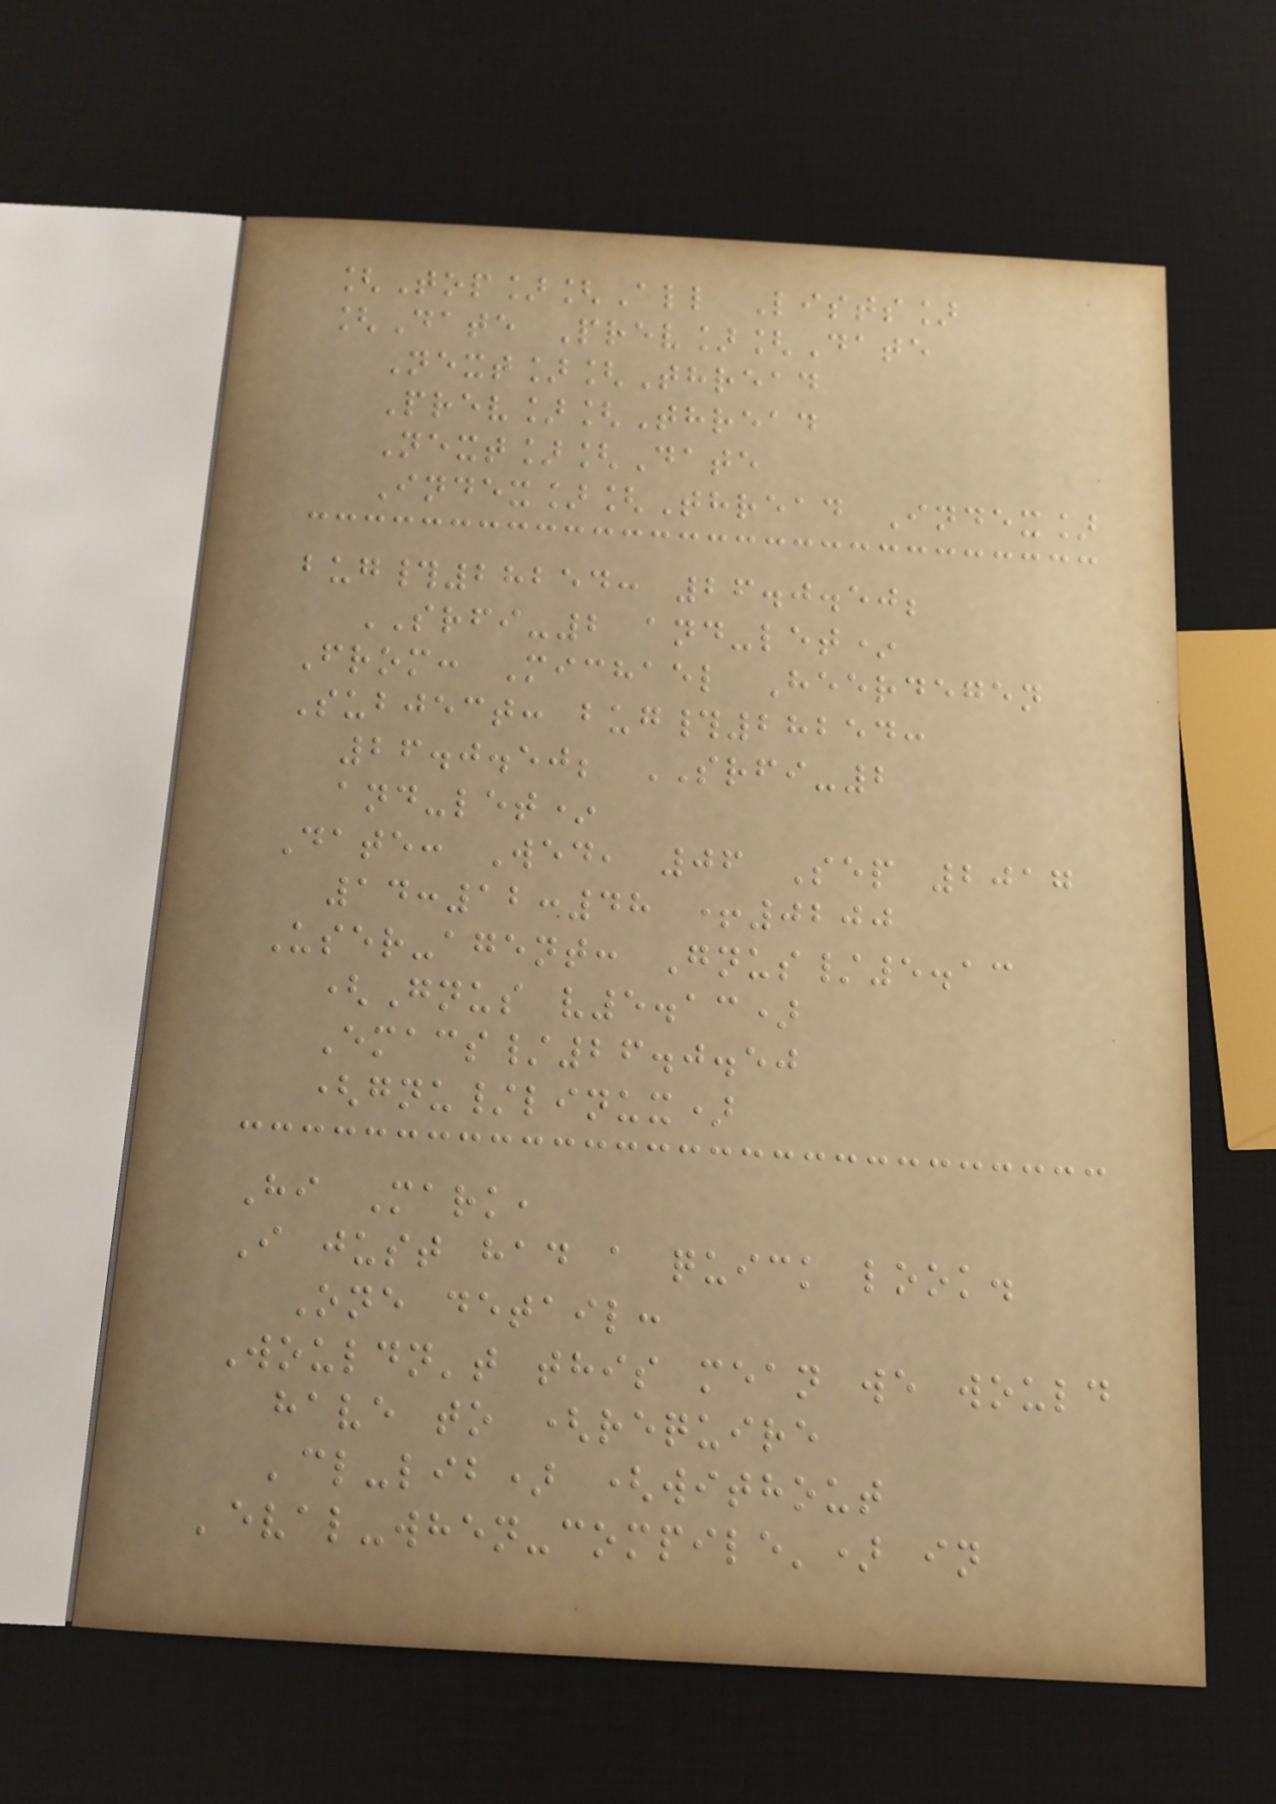[Top][All Lists]
[Date Prev][Date
Next][Thread
Prev][Thread
Next][Date
Index][Thread Index]
bug#28254: 26.0.50;
SRFI-2 and-let*
From: Michael Heerdegen
Subject: bug#28254:
26.0.50; SRFI-2
and-let*
Date: Wed, 06 Sep 2017
14:12:48 +0200
User-agent: Gnus/5.13
(Gnus v5.13)
Emacs/26.0.50
(gnu/linux)
Hi Mark,
I just had a quick look.
One detail:
Wouldn't this mean we would
have to (require
'cl-lib) (without
'eval-when-compile') in
